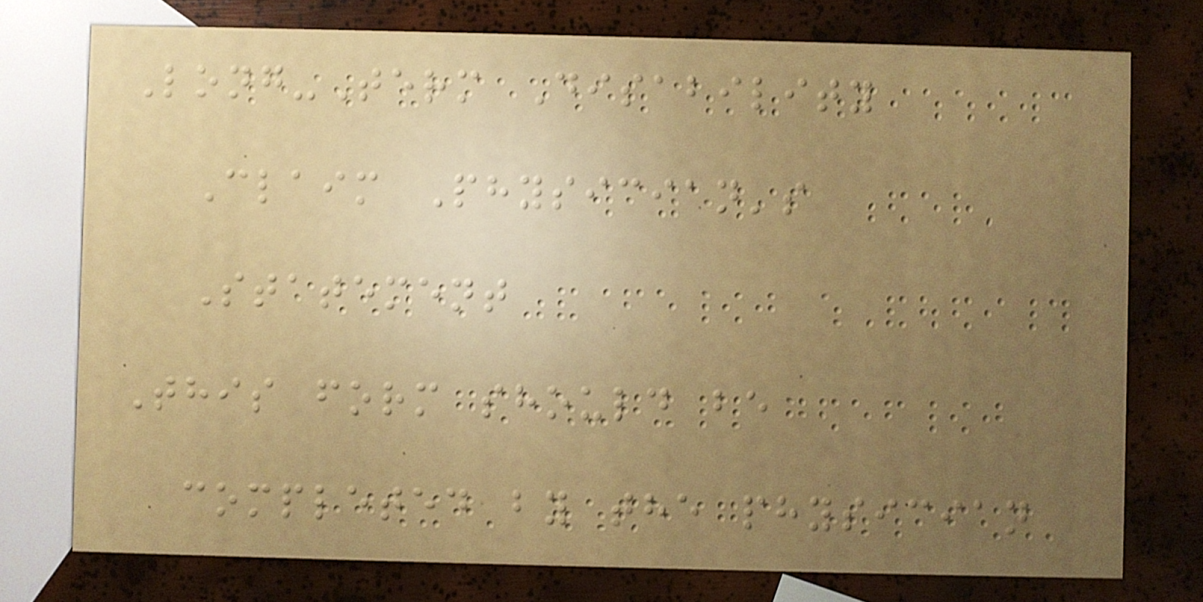Long-Term Disability
Claim Physician's
Statement
This form should be
completed by the physician
